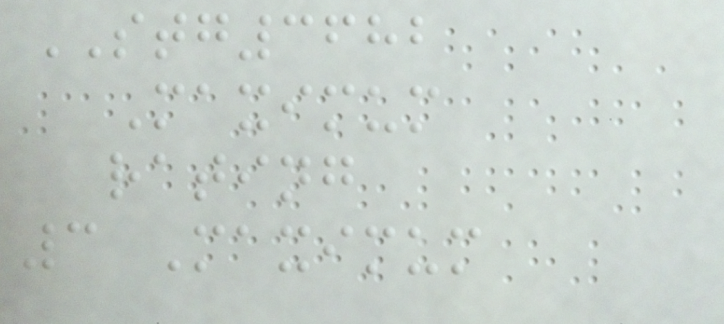STG3682
Maximum
rating
3 Maximum
